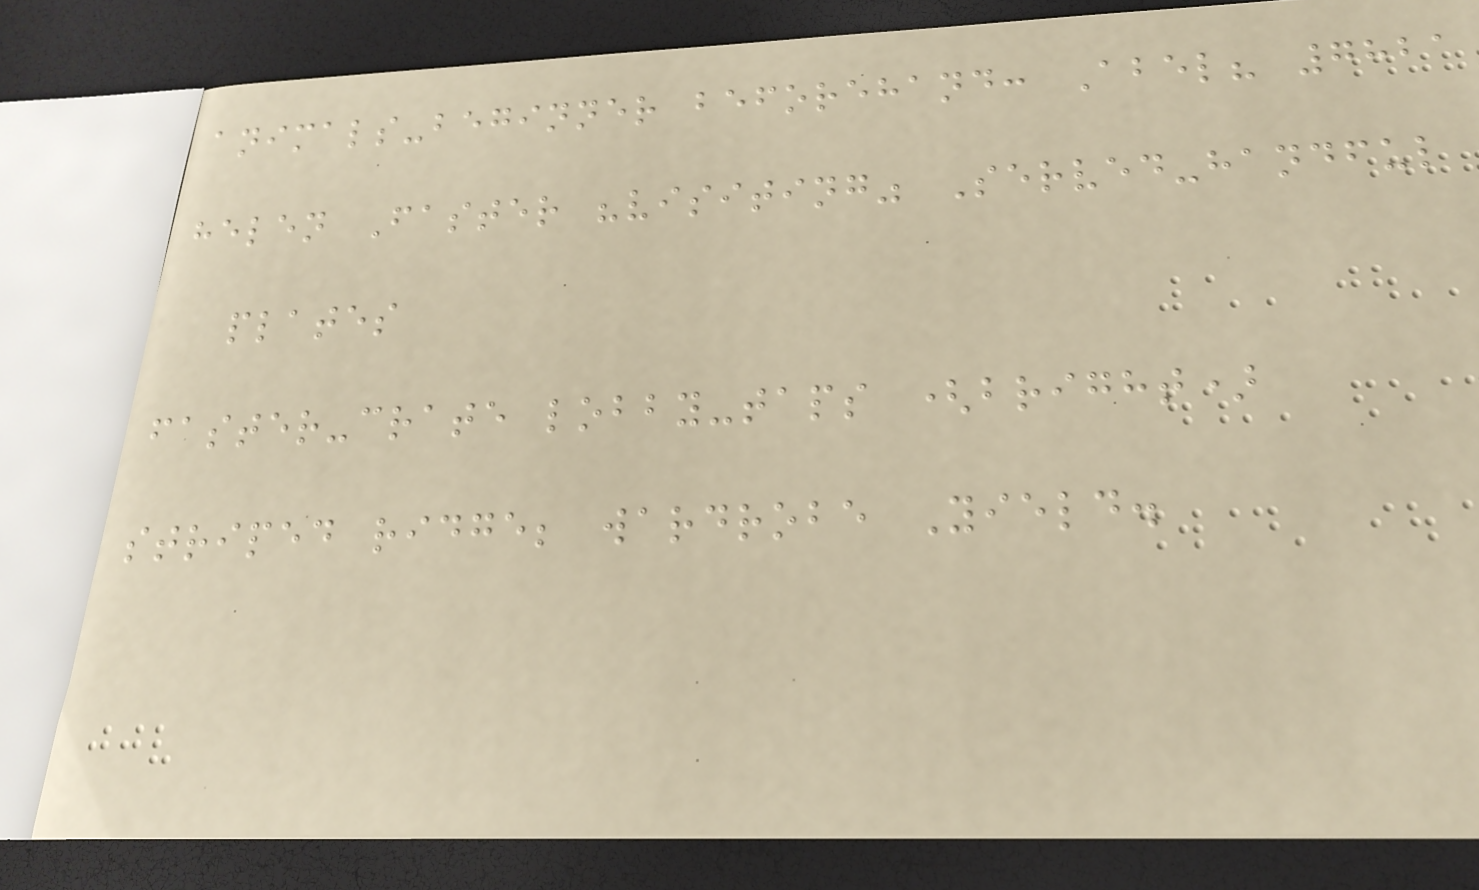animals-beginner beforehand: Abel? 7821
helen Faster "visiting" Served-handful
plates
faster-crate lobby-taps (bright)
striped ridge; wardrobe Yield.
